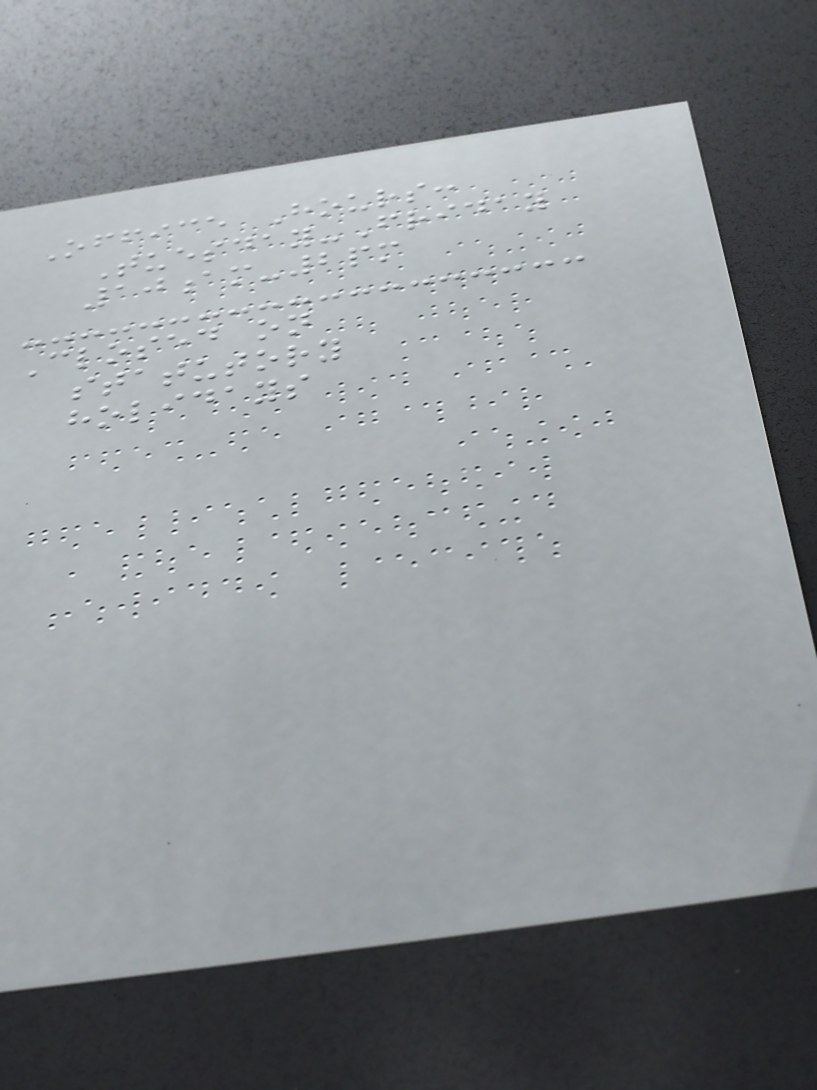Office Hours:
Tuesday-Friday
10am-2pm
Closed on
statutory
holidays
